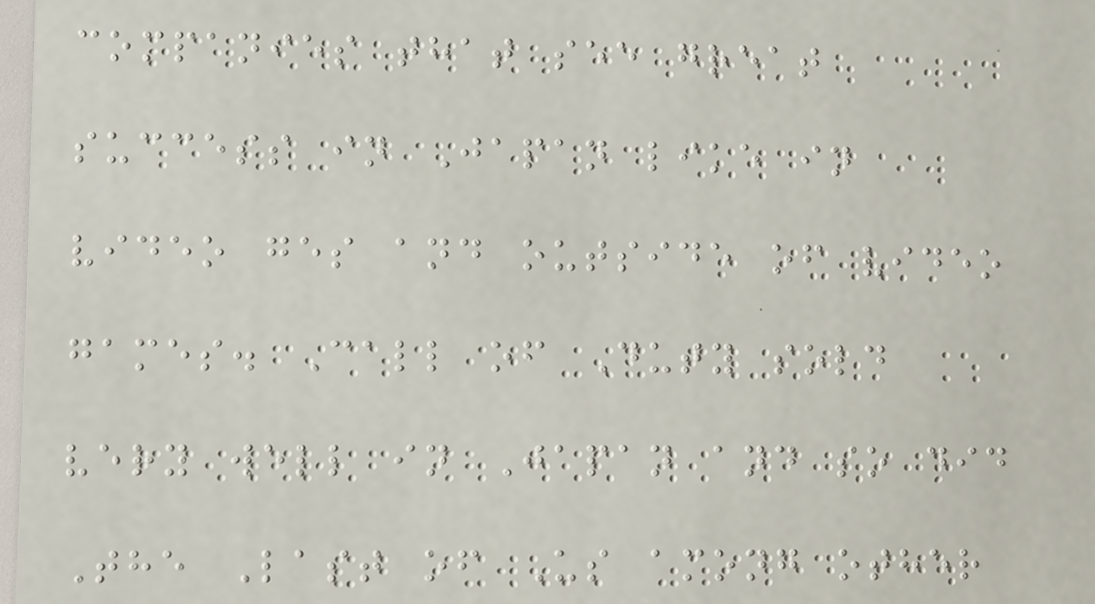companies that see great
success in Japan like in
video ges and outside of video
games. Call of Duty sold
very well in Japan and so did
The Last of Us among other
